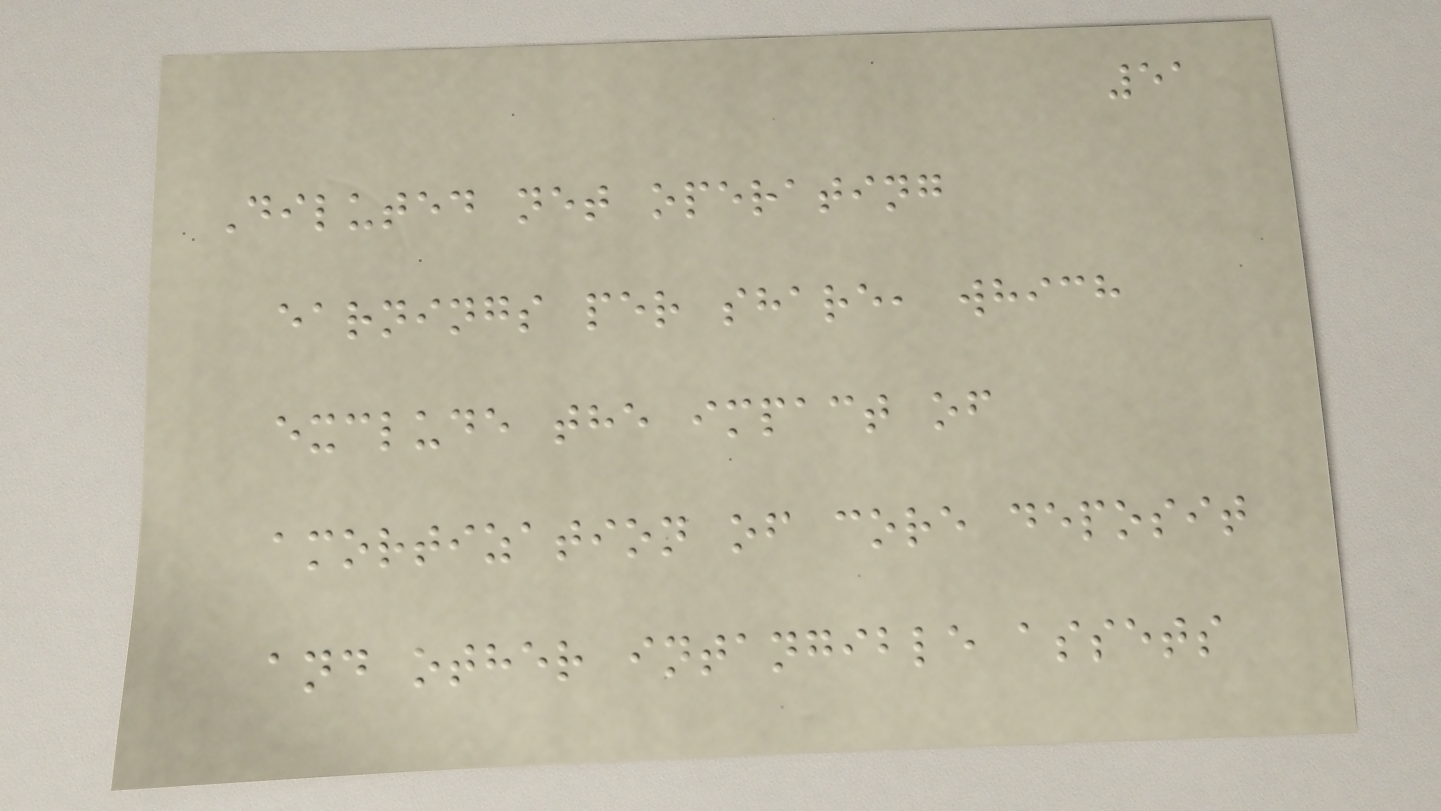51
Diluted net operating
earnings per share, which
exclude the impact of
amortization of core deposit
and other intangible assets
